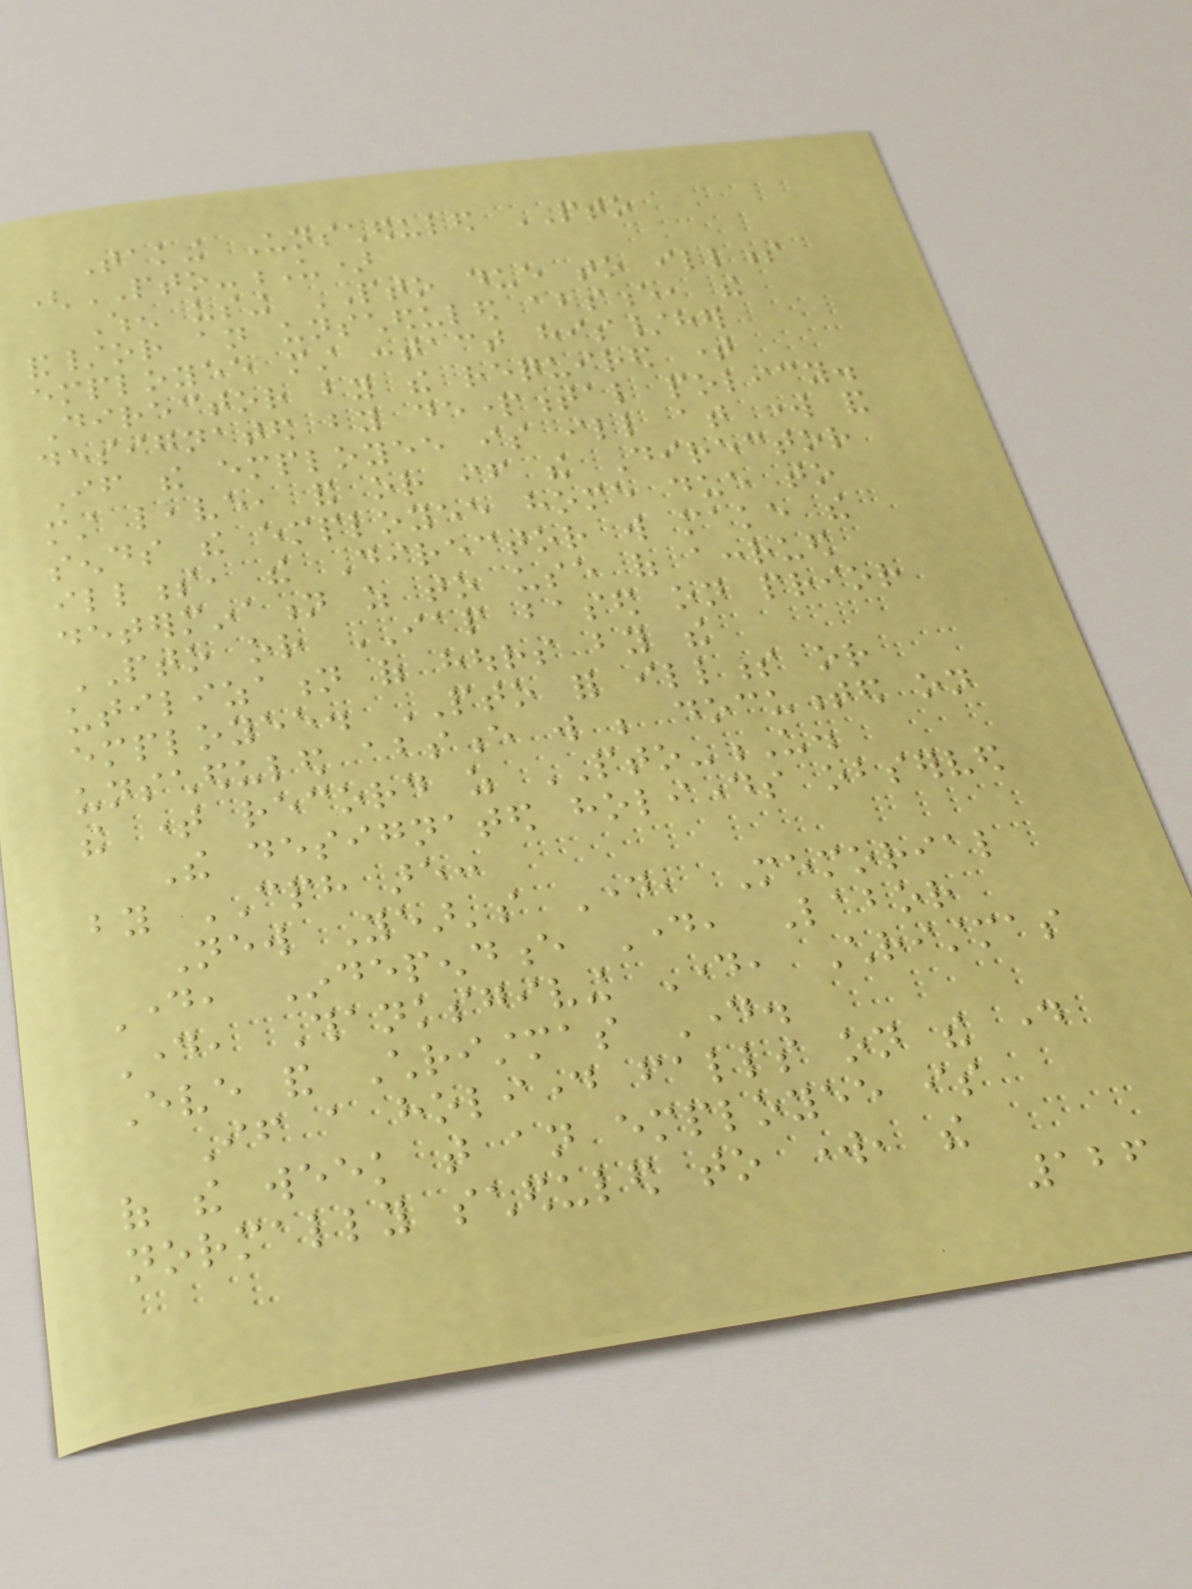Taking Unscheduled PTO
(PTO-U)
When using PTO due to illness
and/or an unscheduled absence, the
employee must contact his/her
Director by the required time
designated by departmental policy.
If the employee is ill at work and
must leave, and or if the Director
sends the employee home due to
illness, the Director will make the
determination as to use of accrued
PTO or IAP based on prior
utilization of hours by the
employee. PTO for illness or
unscheduled absence will be documented on
the time record as PTO-U.
The designated holidays observed
by CPH are:
New Year's Day, Memorial
Day, Independence Day, Labor
Day, Thanksgiving Day, Christmas
Eve and Christmas Day.
If a holiday falls on the day
of the week that an employee is
normally scheduled to work, the
126
